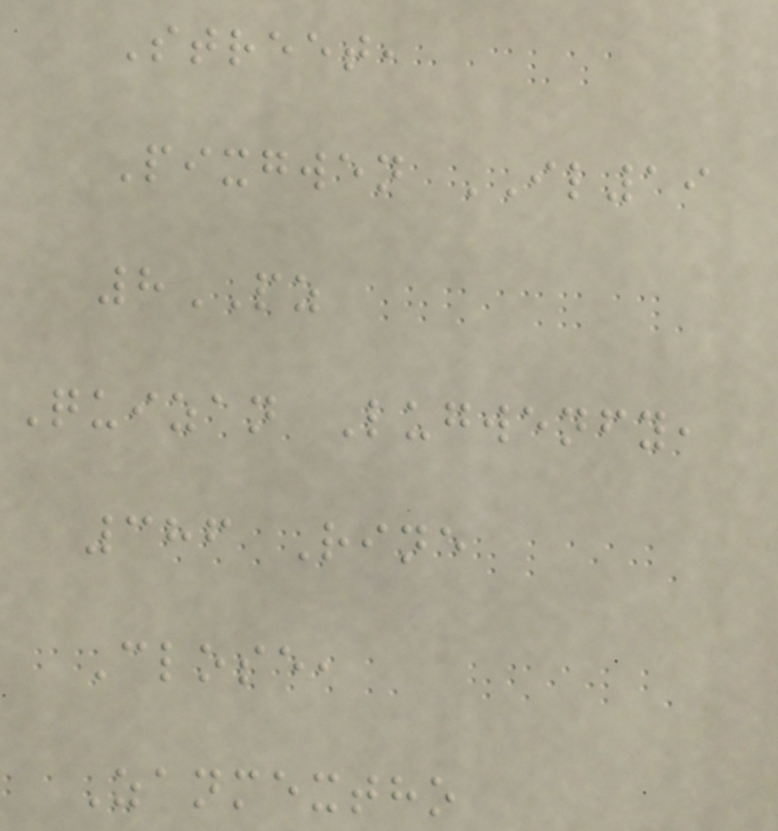Street,
Pixgwen IL19
8PZ
Quizan Lugwenfy,
386 Rine
Close,
Zanmextho
